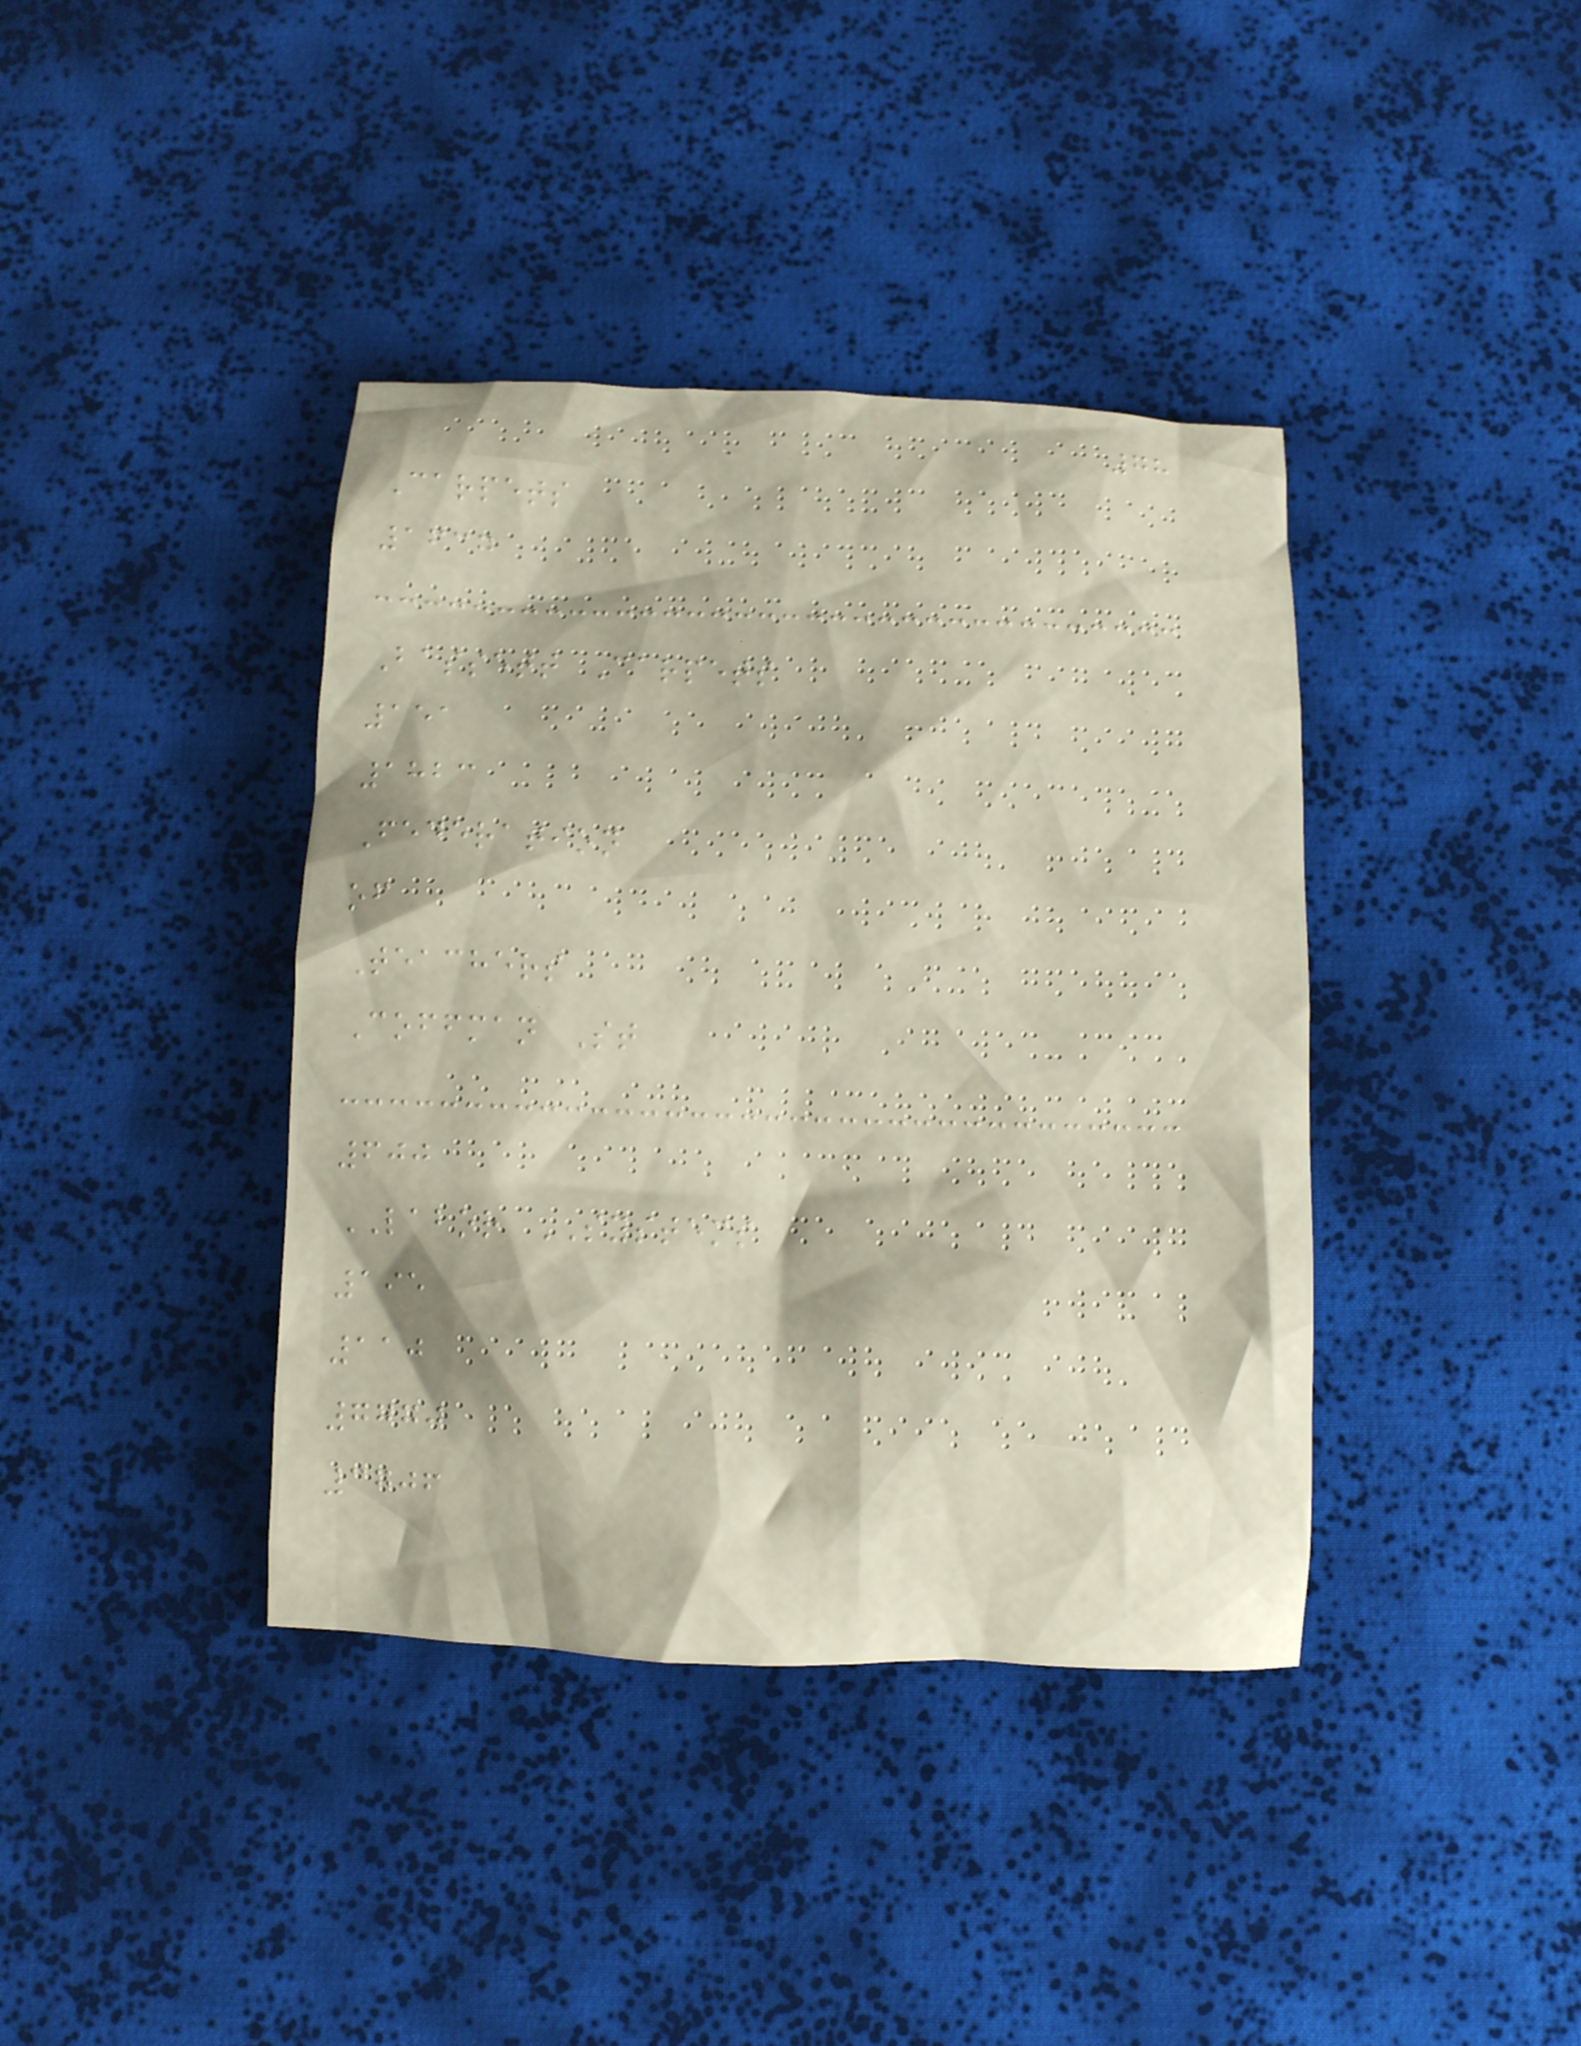78
Carpets
1637
Bassett Carpets
151
1823
Federation
of
Teachers
Coffman St
600
LABOR SYSTEMS
195
110
7770
3706
